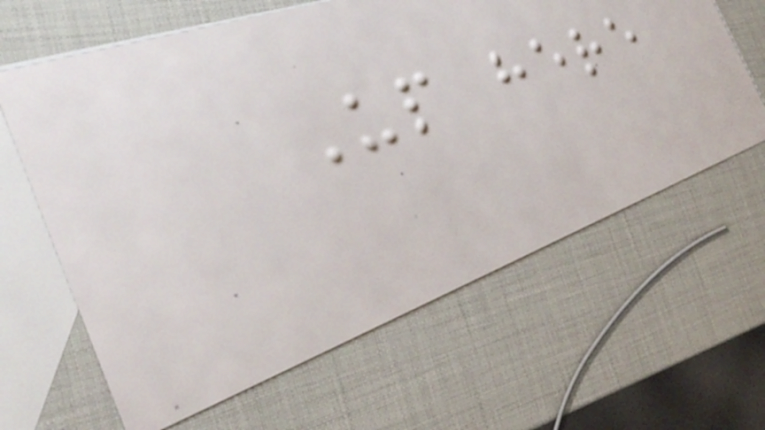Up here
